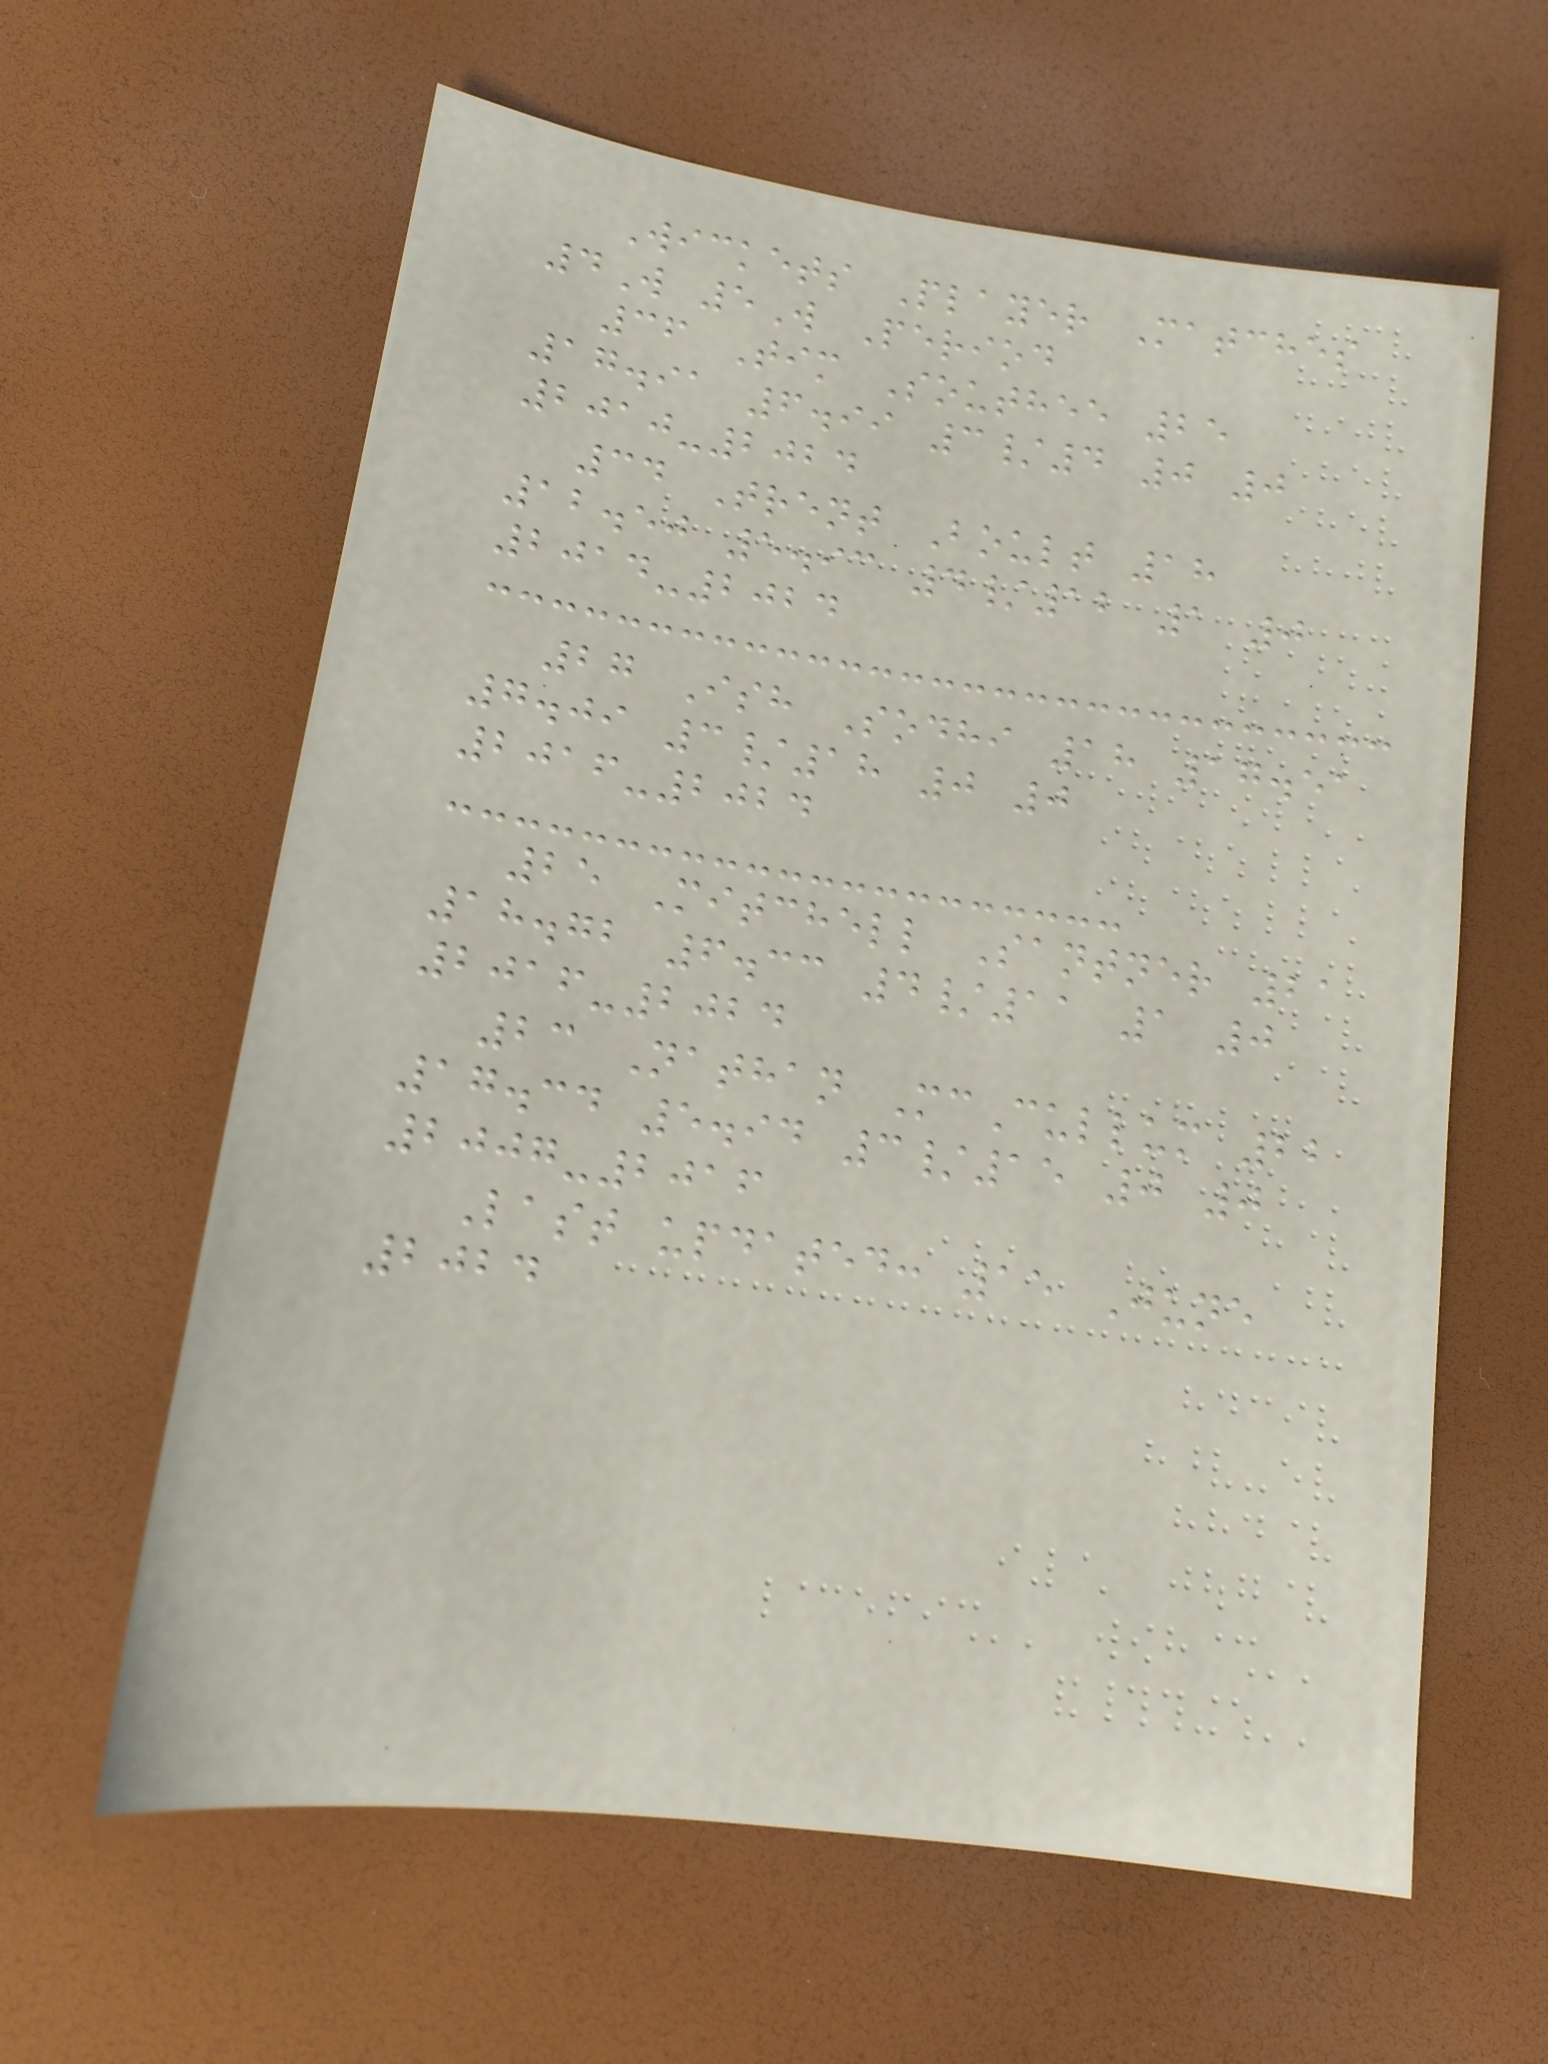Wickets Player Matches
4W 5W Period
36 Tim Southee 25
17.91 6.99 3/4 0 0
2010-2024
34 Trent Boult 18
12.50 5.93 4/12 1 0
2014-2024
27 Ish Sodhi 18 17.51
7.09 3/18 0 0
2016-2024
25 Mitchell Santner 21
18.72 6.33 4/11 1 0
2016-2024
23 Nathan McCullum 22
17.34 5.94 3/15 0 0
2007-2016
Last updated: 15 June
2024
